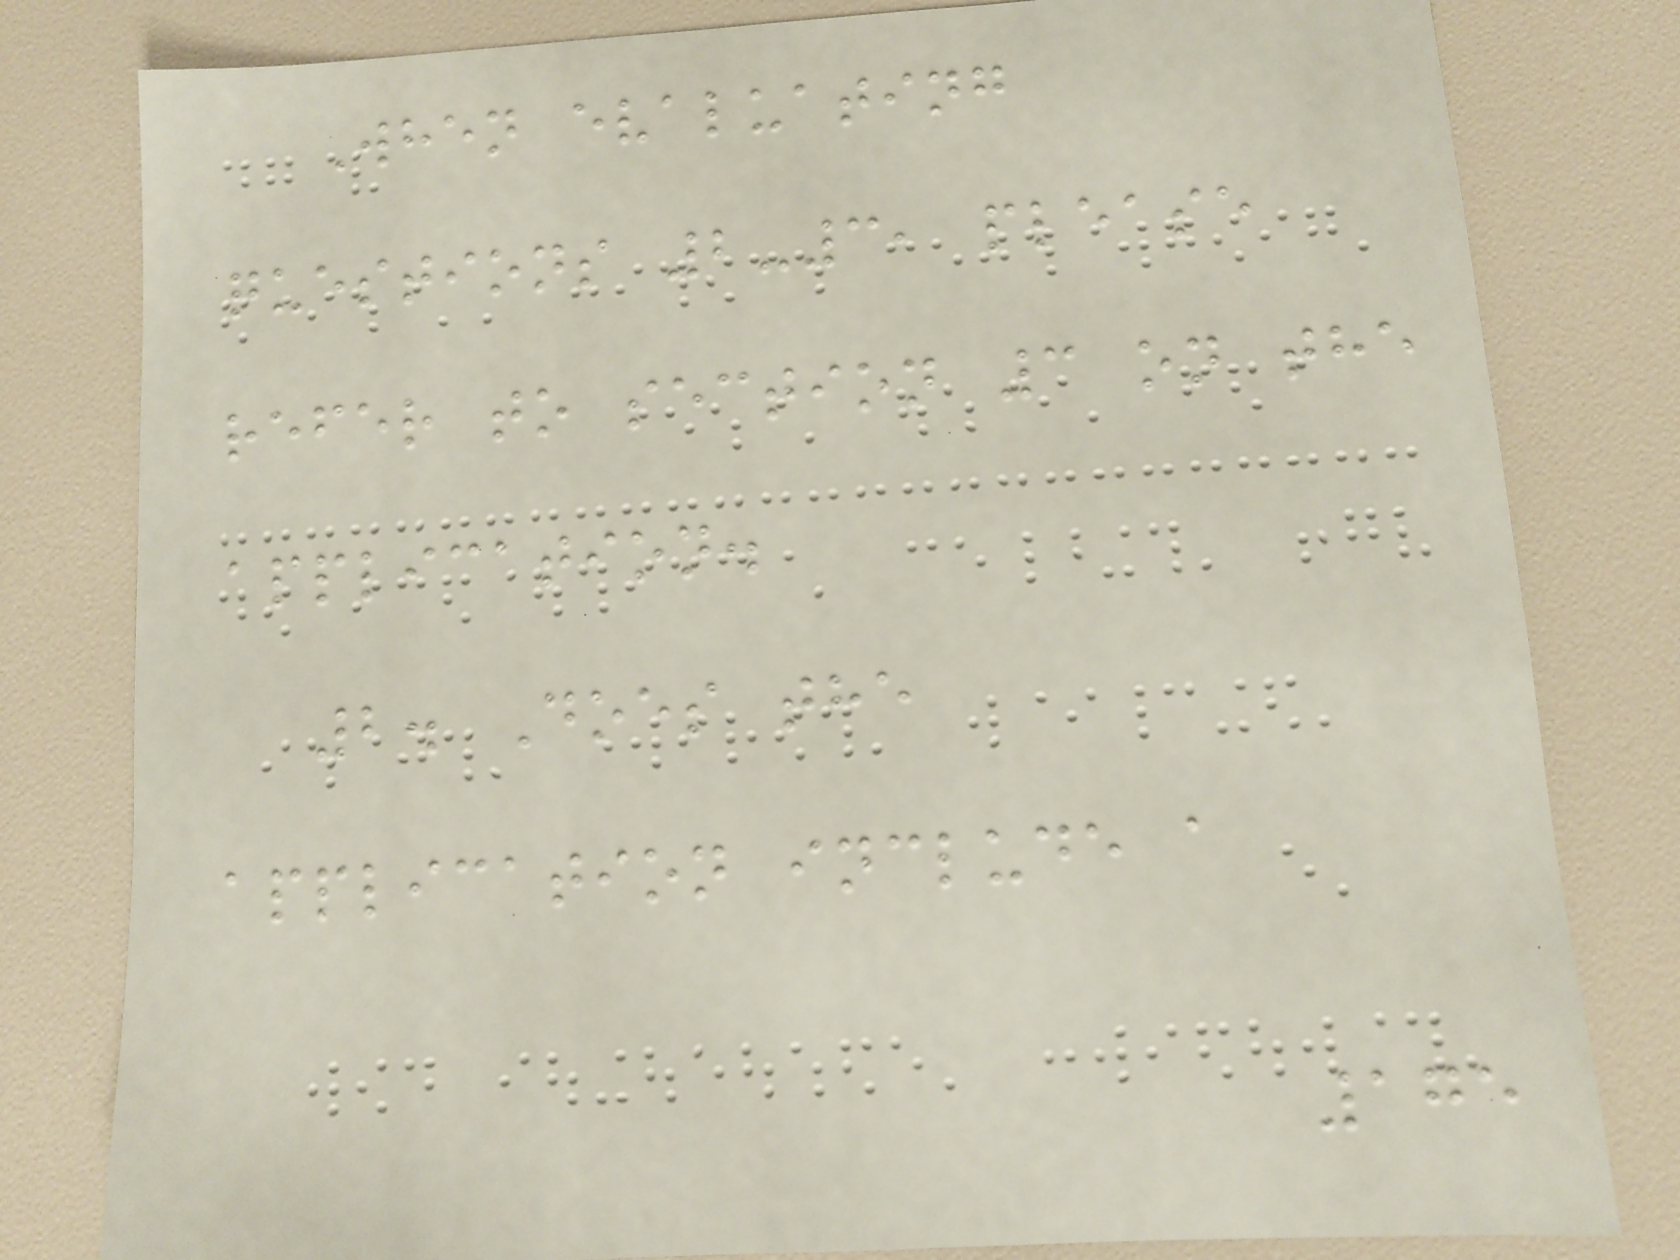When evaluating
questions 2-3, please
refer to section 3 on the
application.
2. Does the
application include a
175
